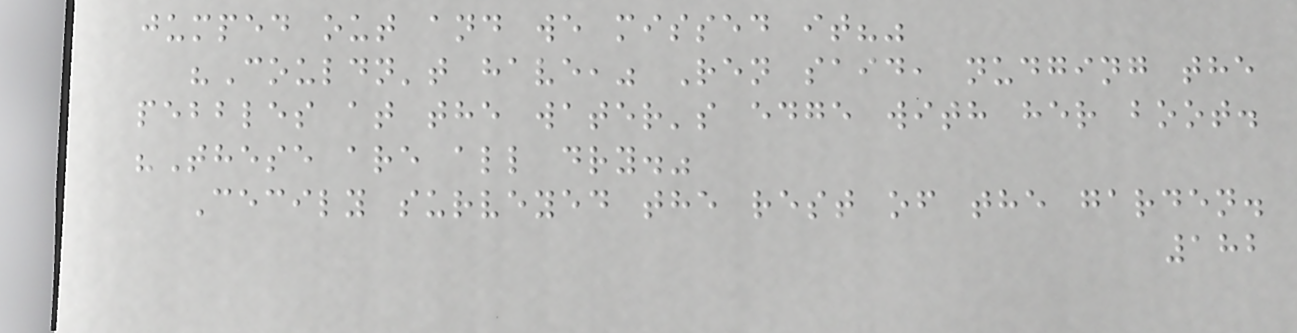jumped out and we missed it?"
"Couldn't have," Ren said, nudging the
pebbles at the water's edge with her boot.
"These are all dry."
Cecily surveyed the rest of the garden.
182
